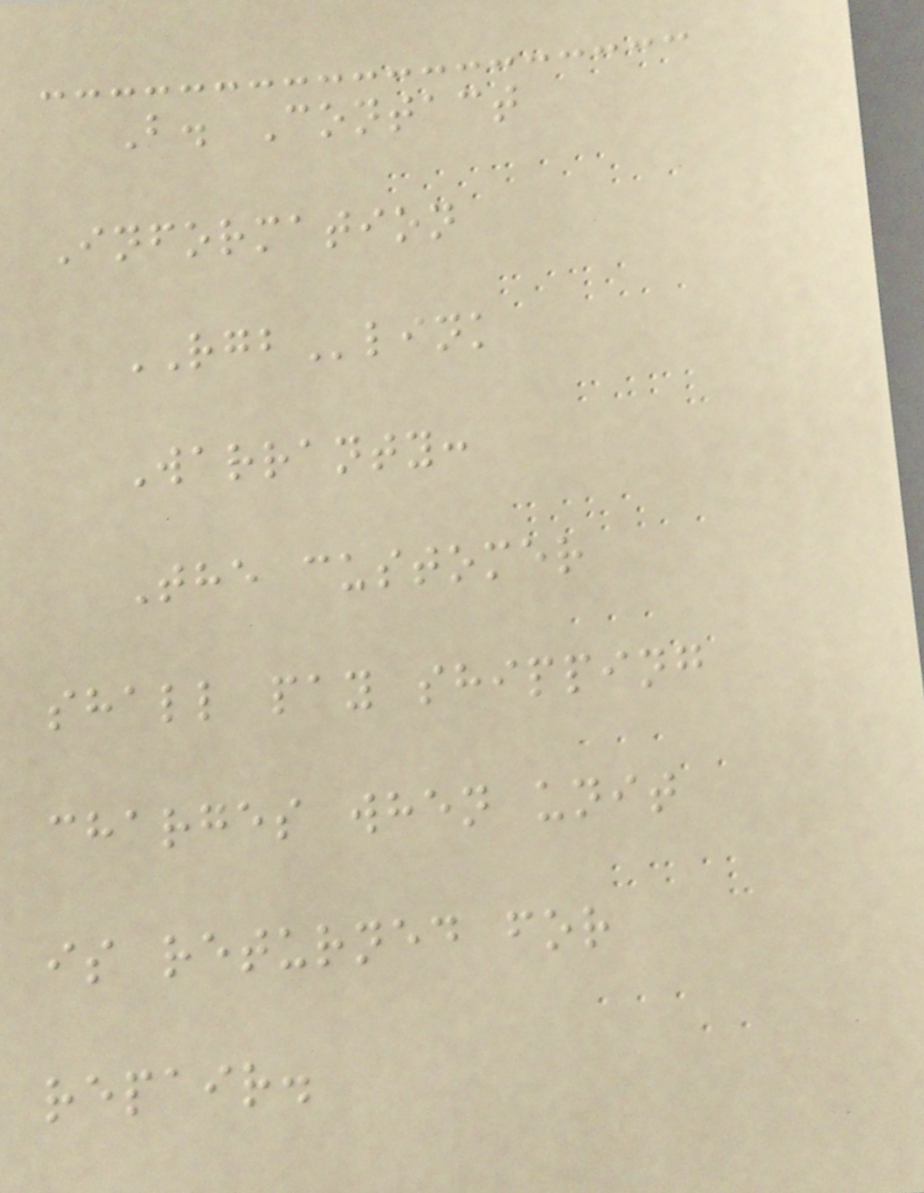B. Contact
Information
RGBlink
Warranty:
The customer
shall pay shipping
charges when unit
is returned for
repair.
